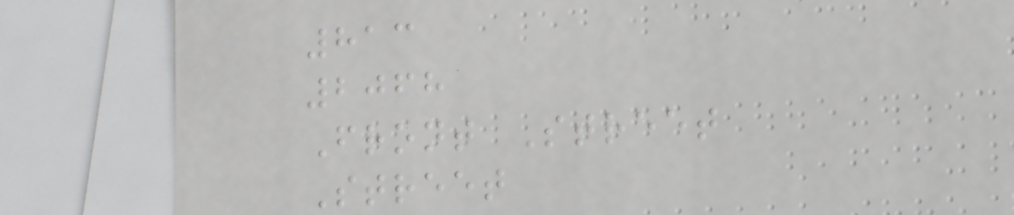813
2068
Front Street
Street
